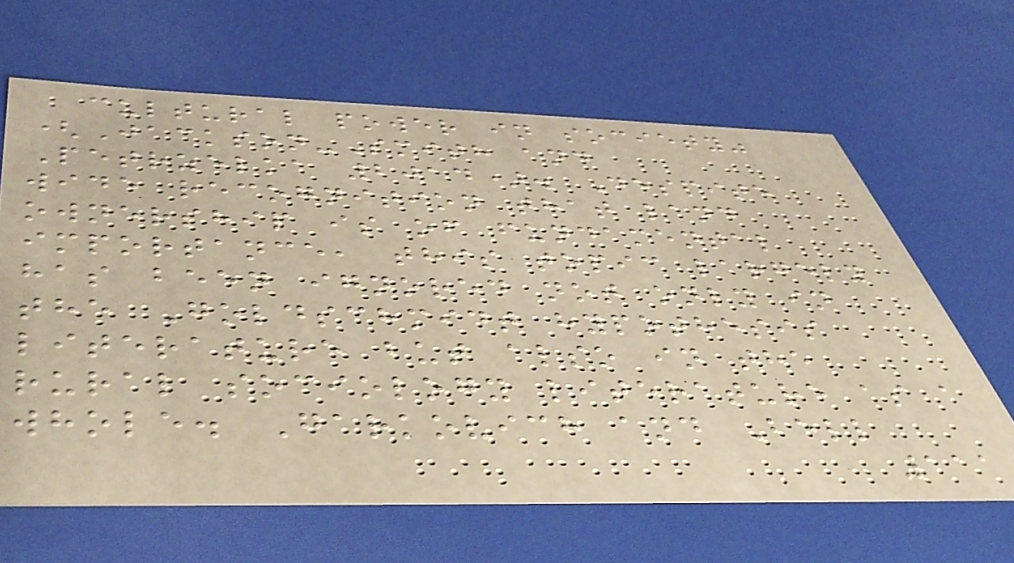cultural power in society"
(Jackson-Smith and
Petrzelka 2014). Despite
wide recognition that land
ownership is of fundamental
importance, this topic largely
has been ignored not only in
the Goldschmidt hypothesis
literature but also in the
rural sociology literature as a
whole. Garkovich and Bell
111
